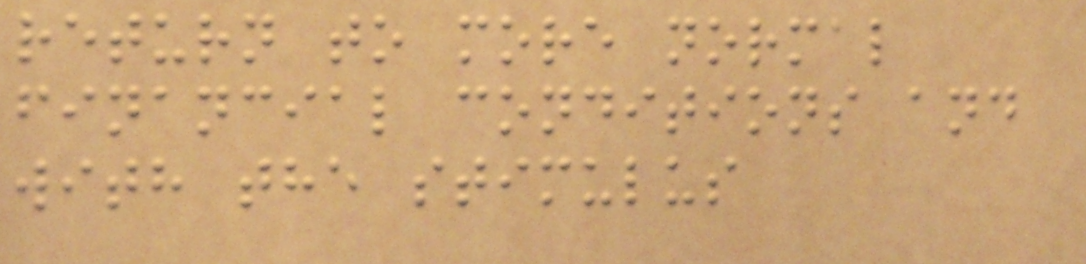return to more normal
financial conditions and
with the stimulus
